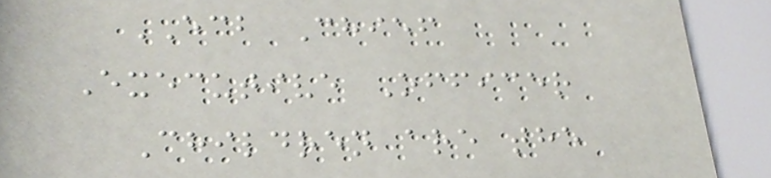ECB Chief
Executive Officer
Children are the
